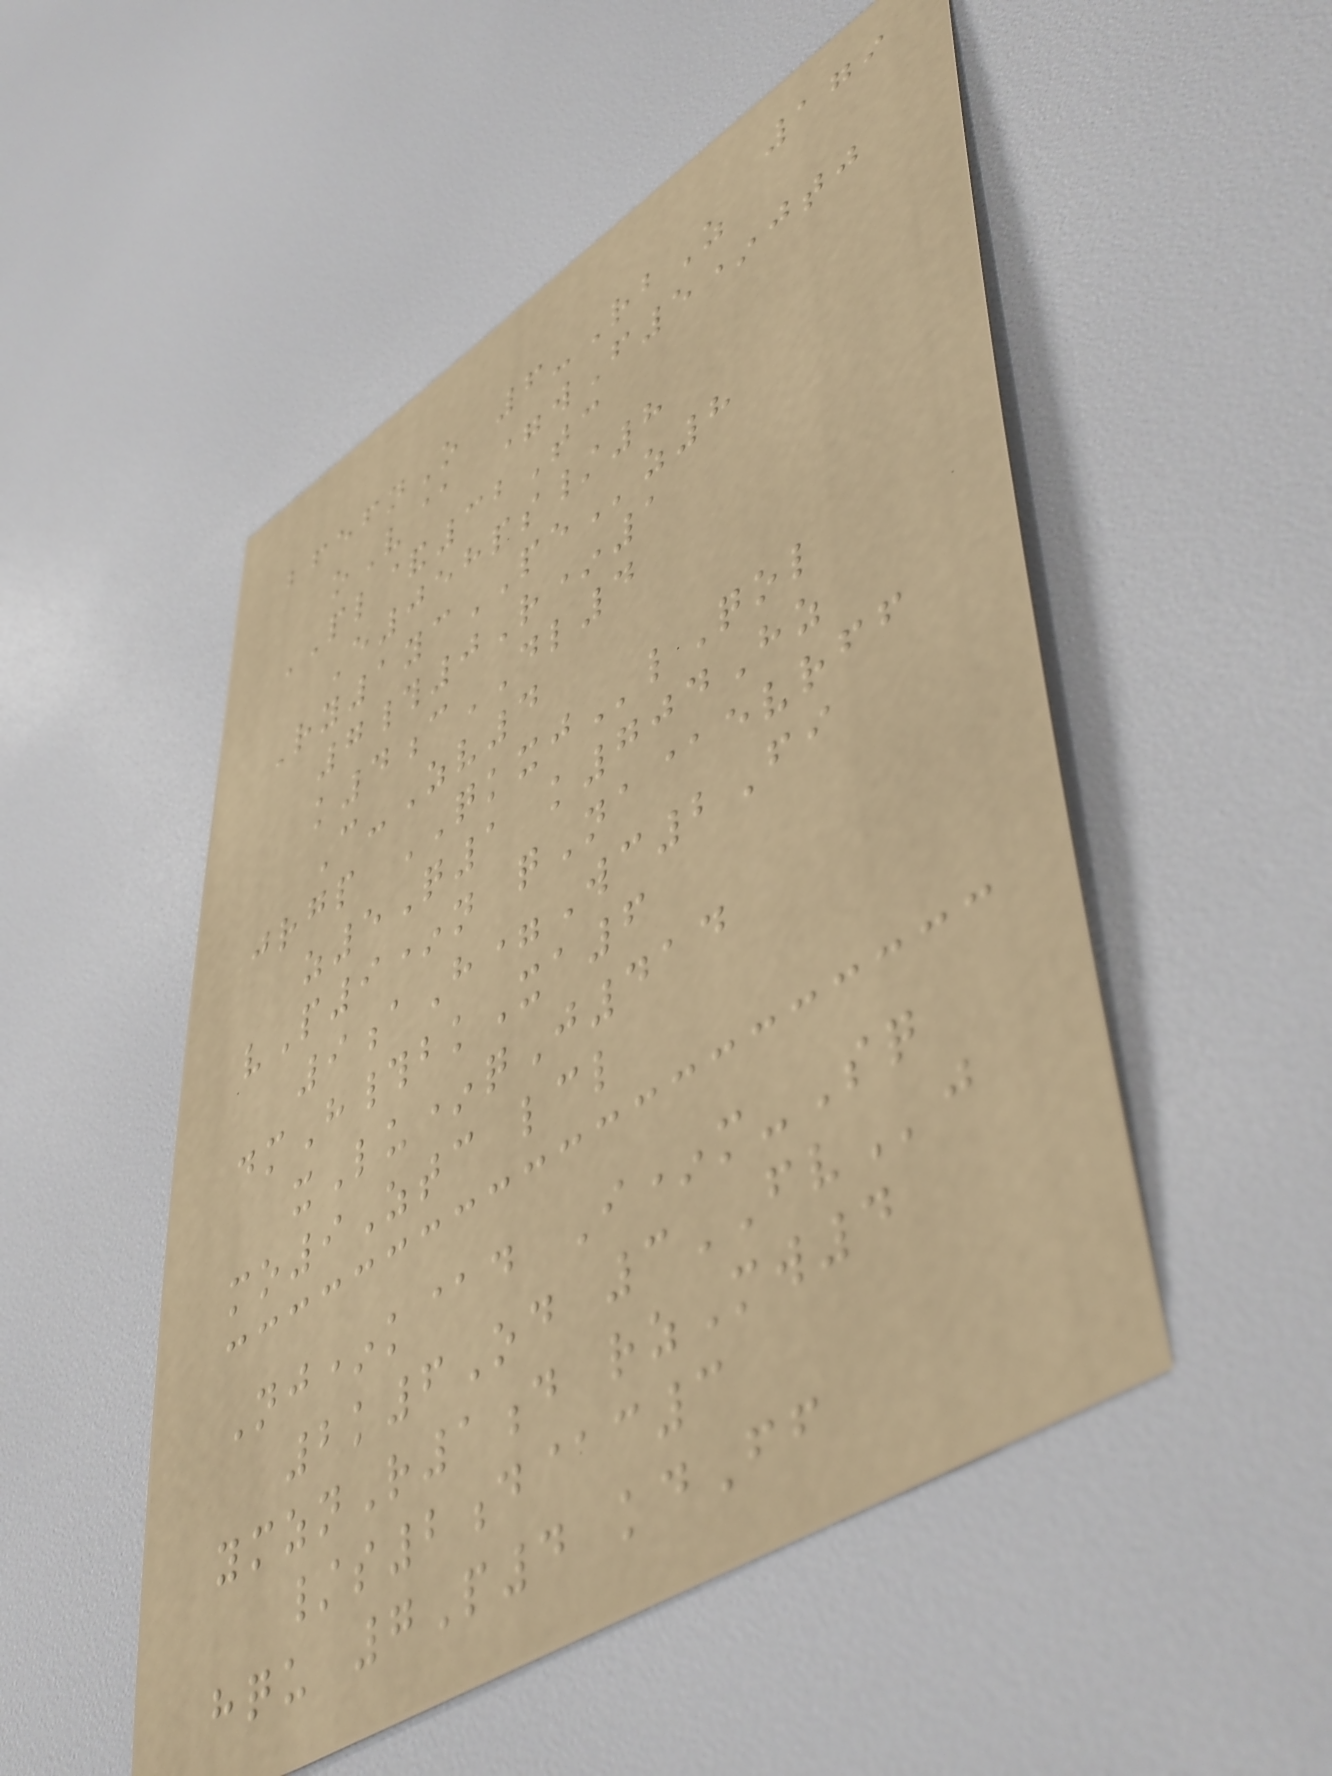179
bfefnO 6-RbZ
oV@ =wF5*jtj
PL&32Tc
E058ps/8
Ry1ycPEz8
7#0R*1
k4cDL4
C-Zv4
jrgp QKXJlQol
z5Q1 k704Hz
vP9*n qNa@evrff
9aH=Wc2Fi
dmH#bkXa6
xLu*qJ414
mo9Ztc lcl
Nj*k@d I*m-Sq
2k6Od 3FVj
ymznR1d rzMw4
/s2d@c3
hqu 7P4 kdFf
